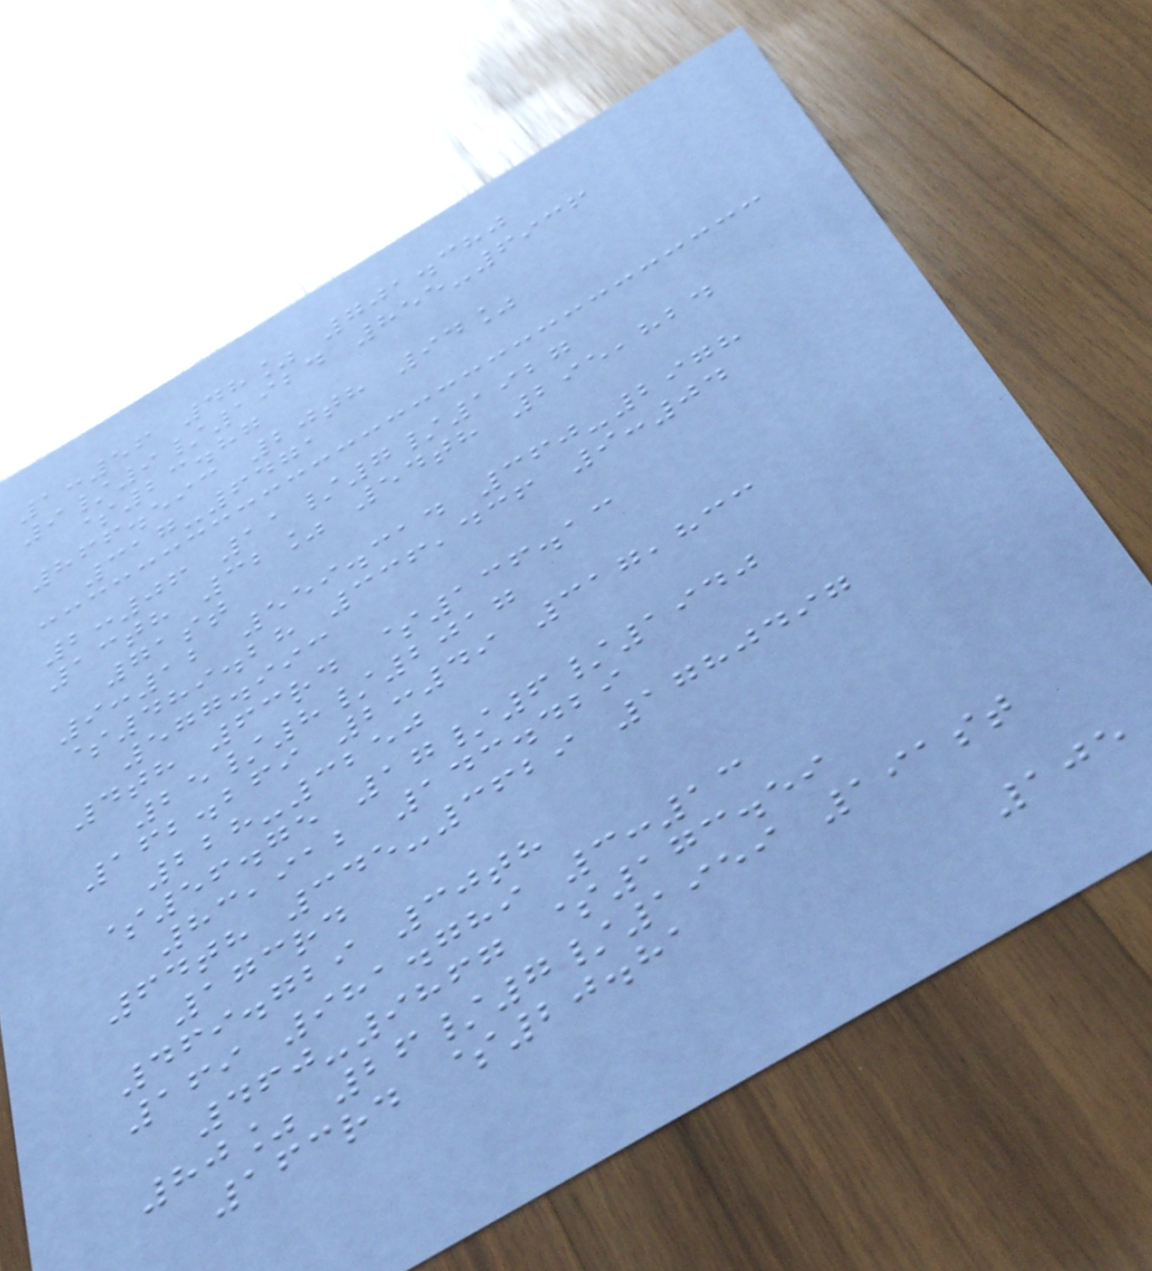1:56 48% 701.380
9/9/1924 855-6936
$23.87
866.593 20th 94%
317-6471
2:06 11/7/1927
13th 32% 54th 295,824
71st
9:12 559.314 360-2978
$489.28 336,436 9:04
577.993
4th 63rd $136.13
25/8/2017
162.269 2:49 317,833
228-3250
$56.75 17/6/1940
83,912 143.429
64th 345-3629 1780497
173rd
469.729 30th
169 981.789 3:13
460-9867 $173.59
80% 26/7/1959 191st
163rd $20.81
105
